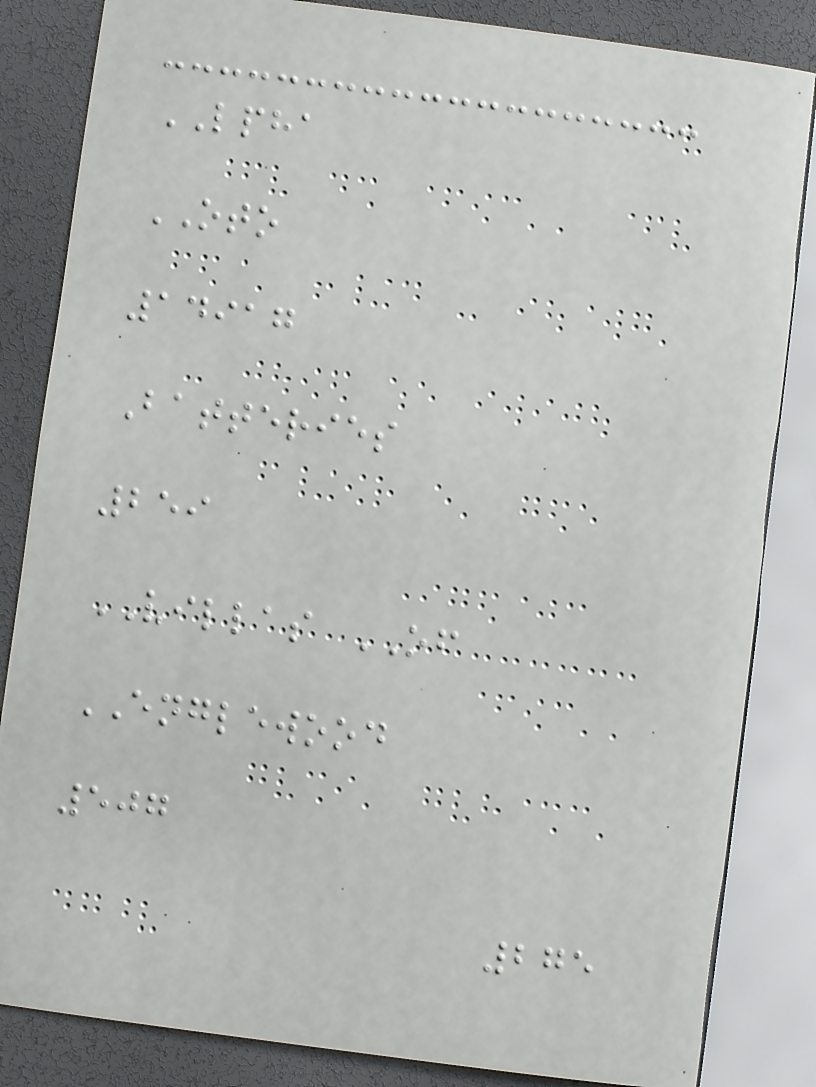LPHA
OTO
14917
Batteries
259
VILLAS OF
ENGLEWOOD
507
275
